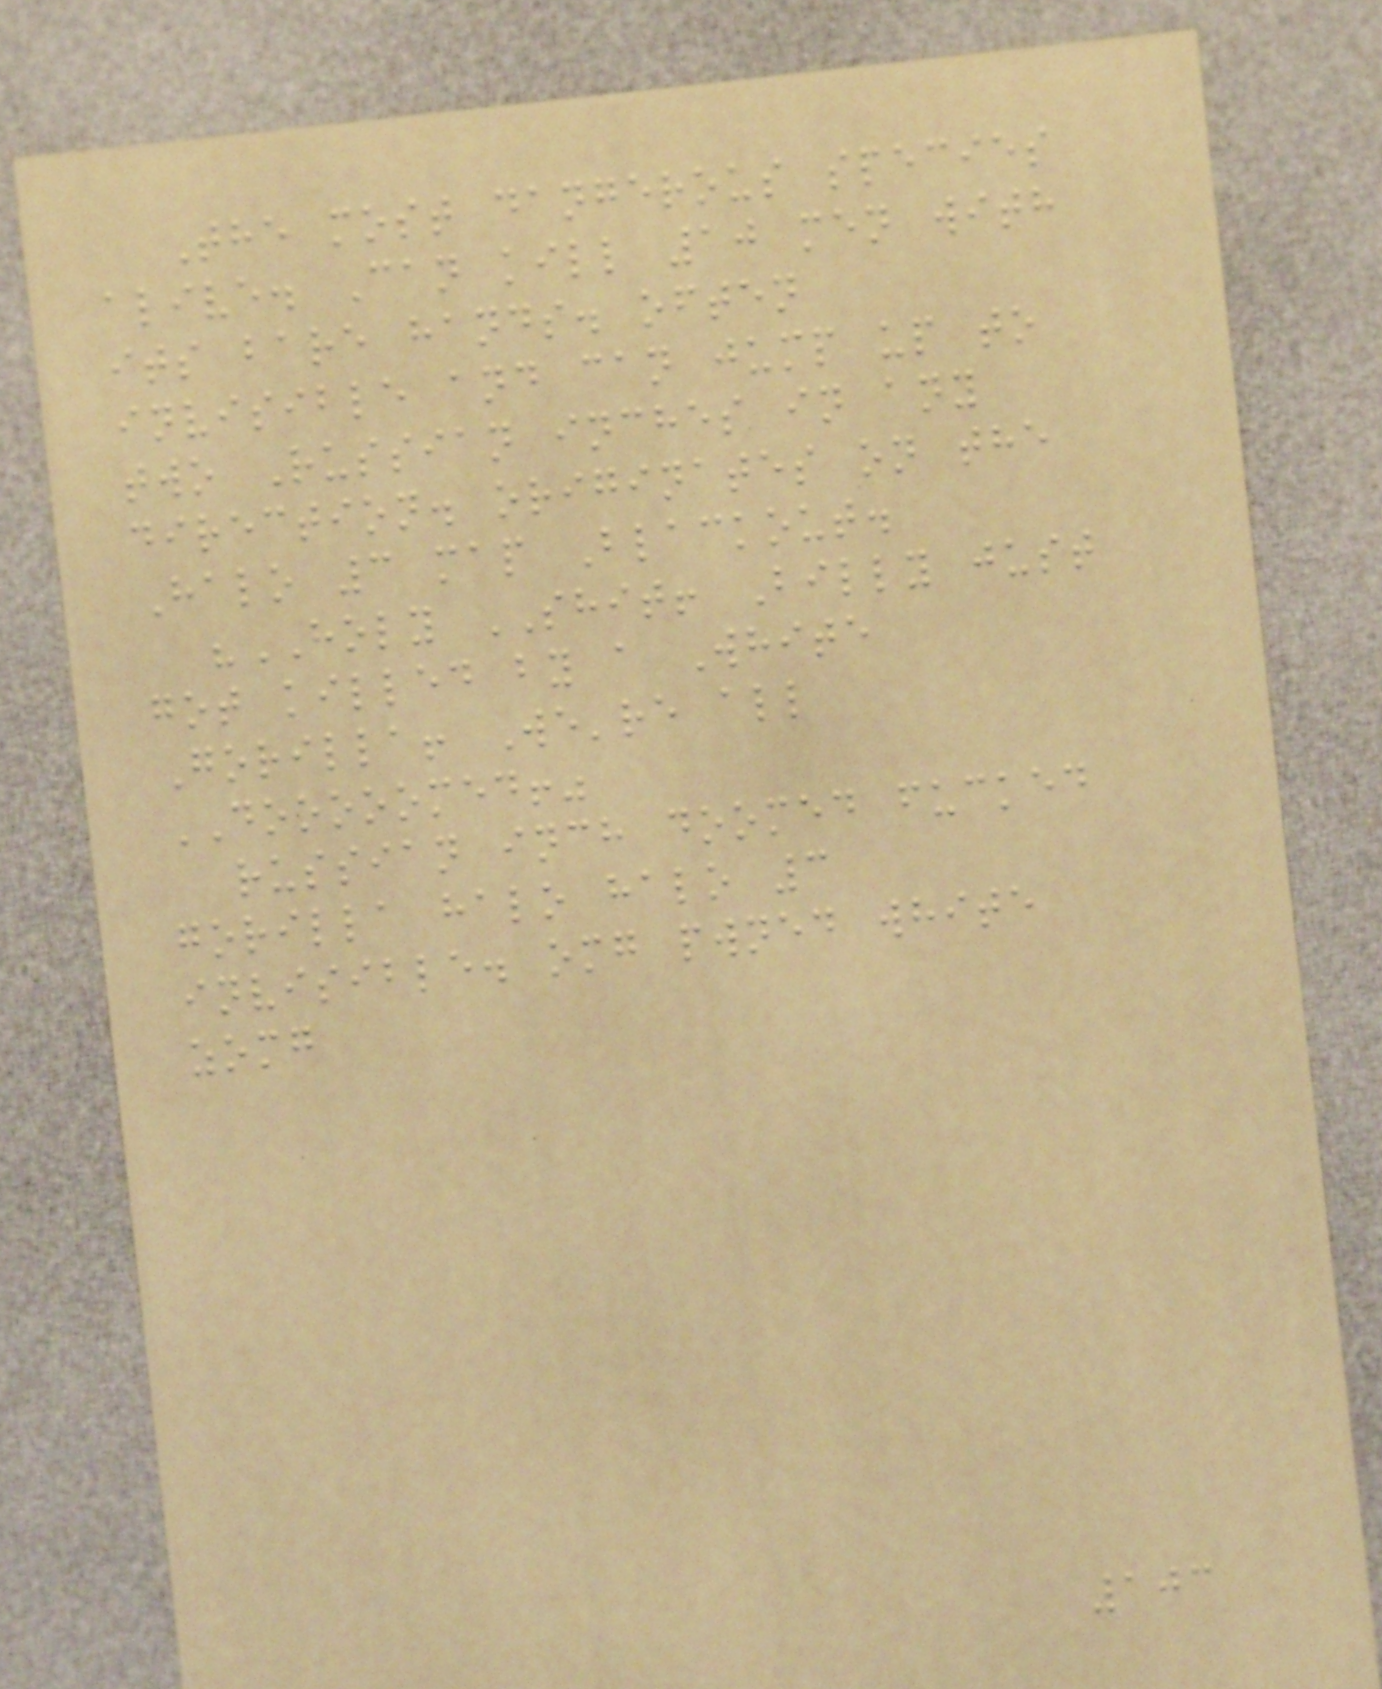The most dangerous species
alive. Can kill 10 men with
its bare hands. often
invisible and can jump up to
two Russian inches in any
direction. originates on the
Halo 3 map Blackout.
"HOLY SHIT! Billy just
got killed by a White
Gorilla! We're all
DOOOOOMED!"
russian inch doomed fucked
gorilla halo halo 3
invisible. omg pwned white
zomg
103
